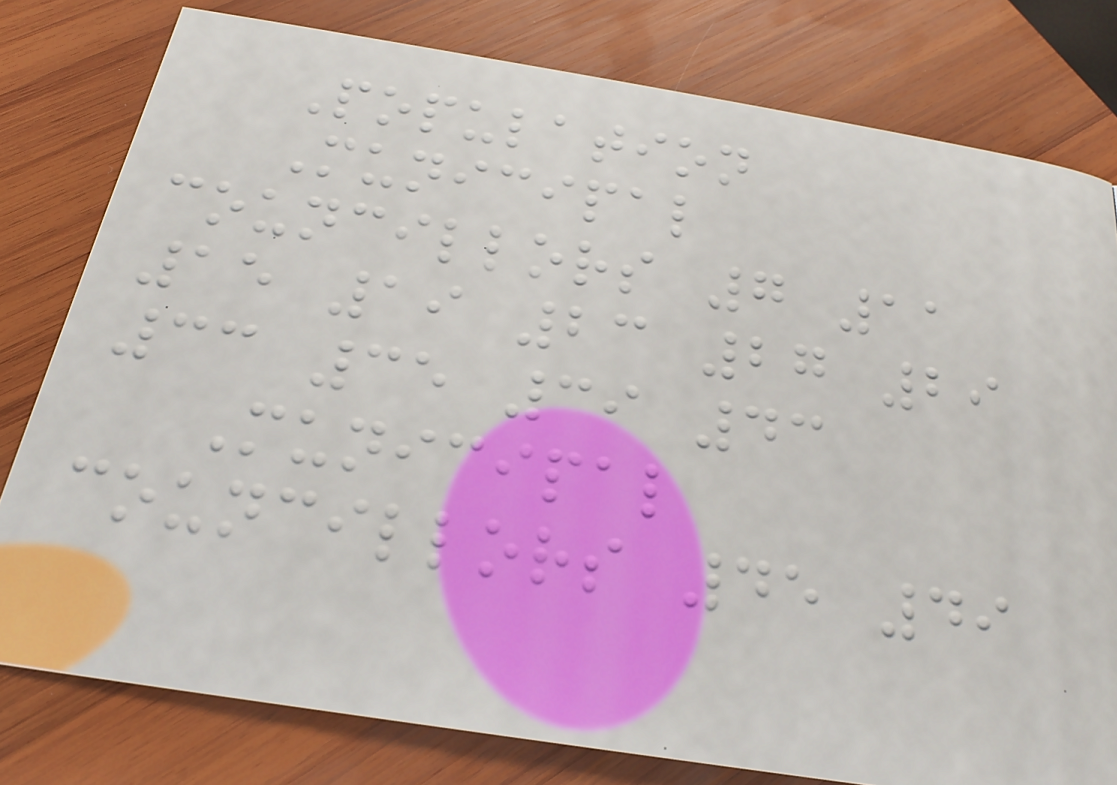Population
Municipal
councillors 7 11
15 19 23 27 29
33 35 39 43
Municipal
councillors 45 49
